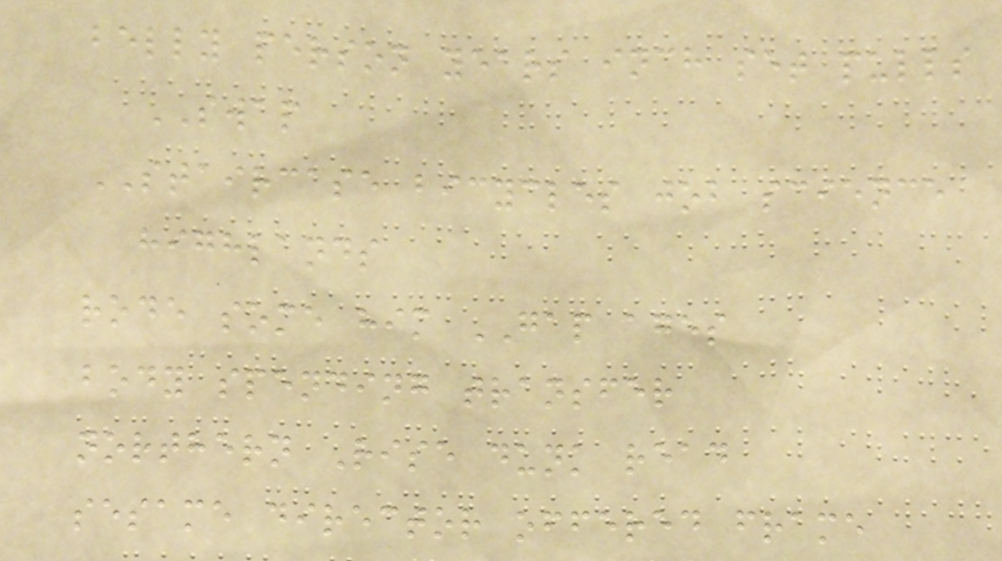belly person years inch set pulls
SWAP
STAIRCASE bicycles job science
highlands
rode some him GAP ages
body spending transfer
northern Rise dunk read
sesame director offered frame
